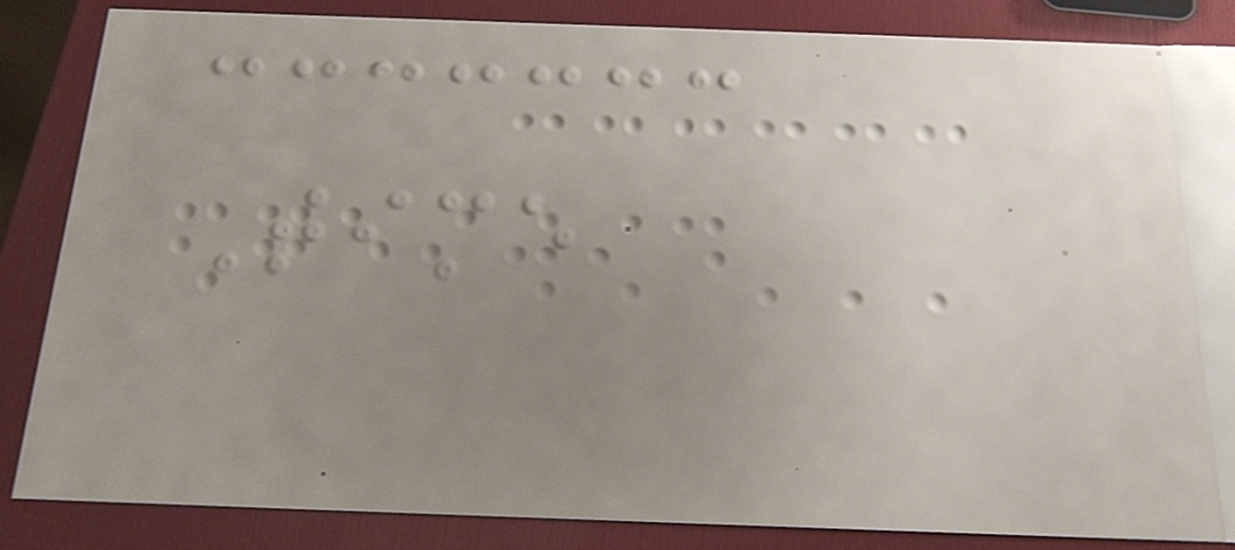Time
